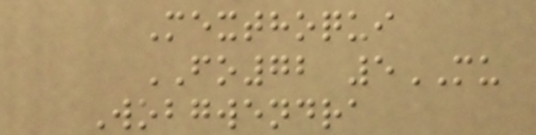Mexthoqui
FO72 5MU
Wobgwendra
